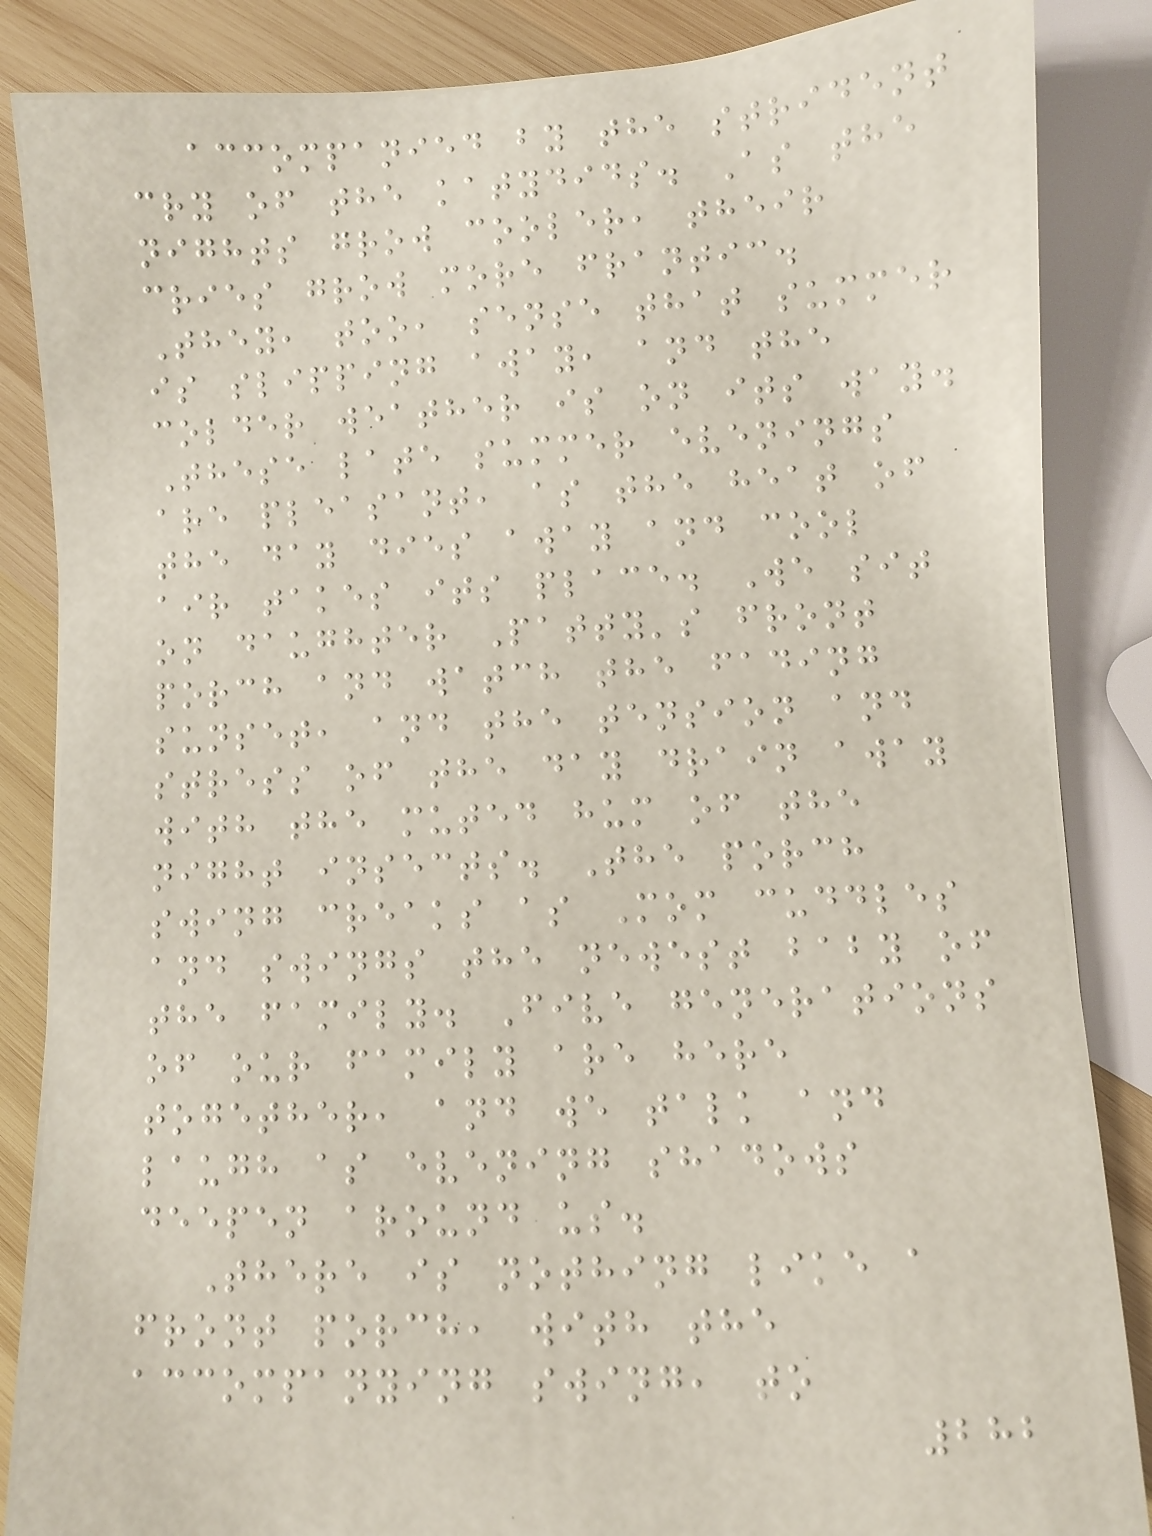accompanied by the strident
cry of the katydids. As the
nights grow cooler, their
cries grow more frantic.
They, too, sense that summer
is slipping away, and the
colder weather is on its way.
These late summer evenings
are pleasant, as the heat of
the day dies away and cool
air takes its place. We sit
on daughter Patty's front
porch and watch the fading
sunset, and the tension and
stress of the day drain away
with the muted hum of the
night insects. The porch
swing creaks as Mom cuddles
and swings the newest baby of
the family. Five generations
of our family are here
together, and we talk and
laugh as evening shadows
deepen around us.
There is nothing like a
front porch, with the
accompanying swing, to
282
